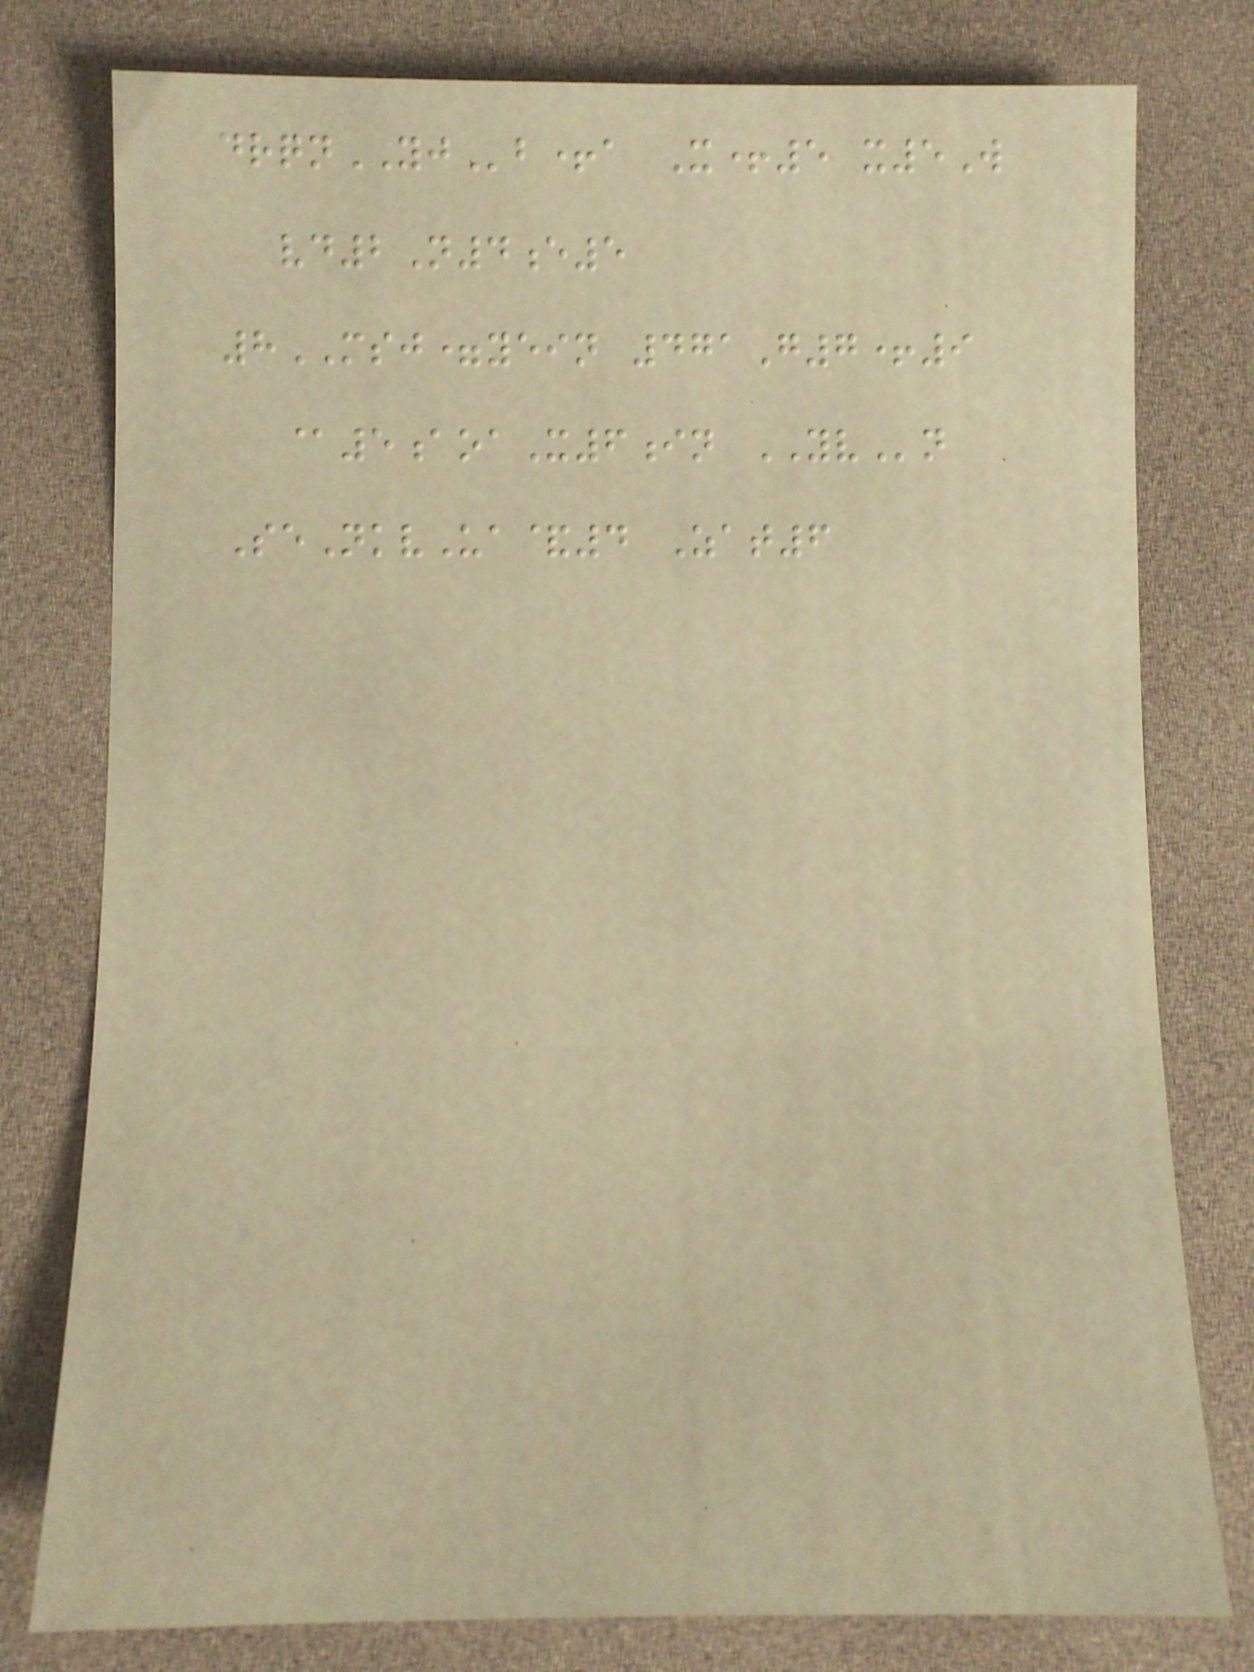drqnYJb+a X+5 x5W
vd2N4e5
8MSJ=yein 471G7+9
@5aoaX6in YVn
SeNkvUa&4 Zat6
